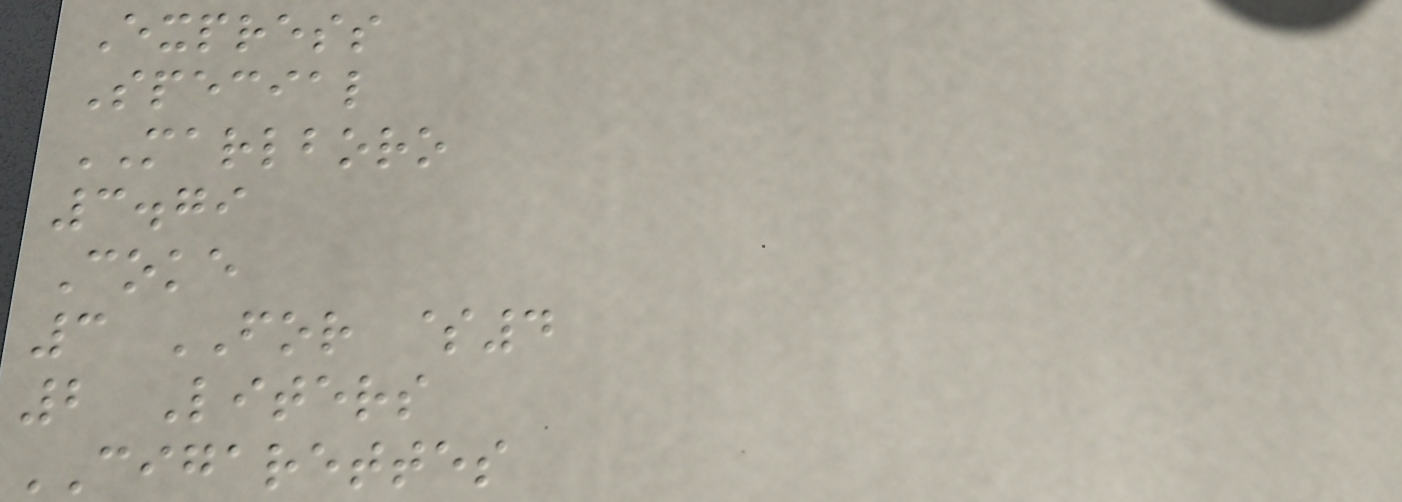Express
Special
MARLBORO
3.79
Coke
3 FOR $4
2 Liters
CIGARETTES
